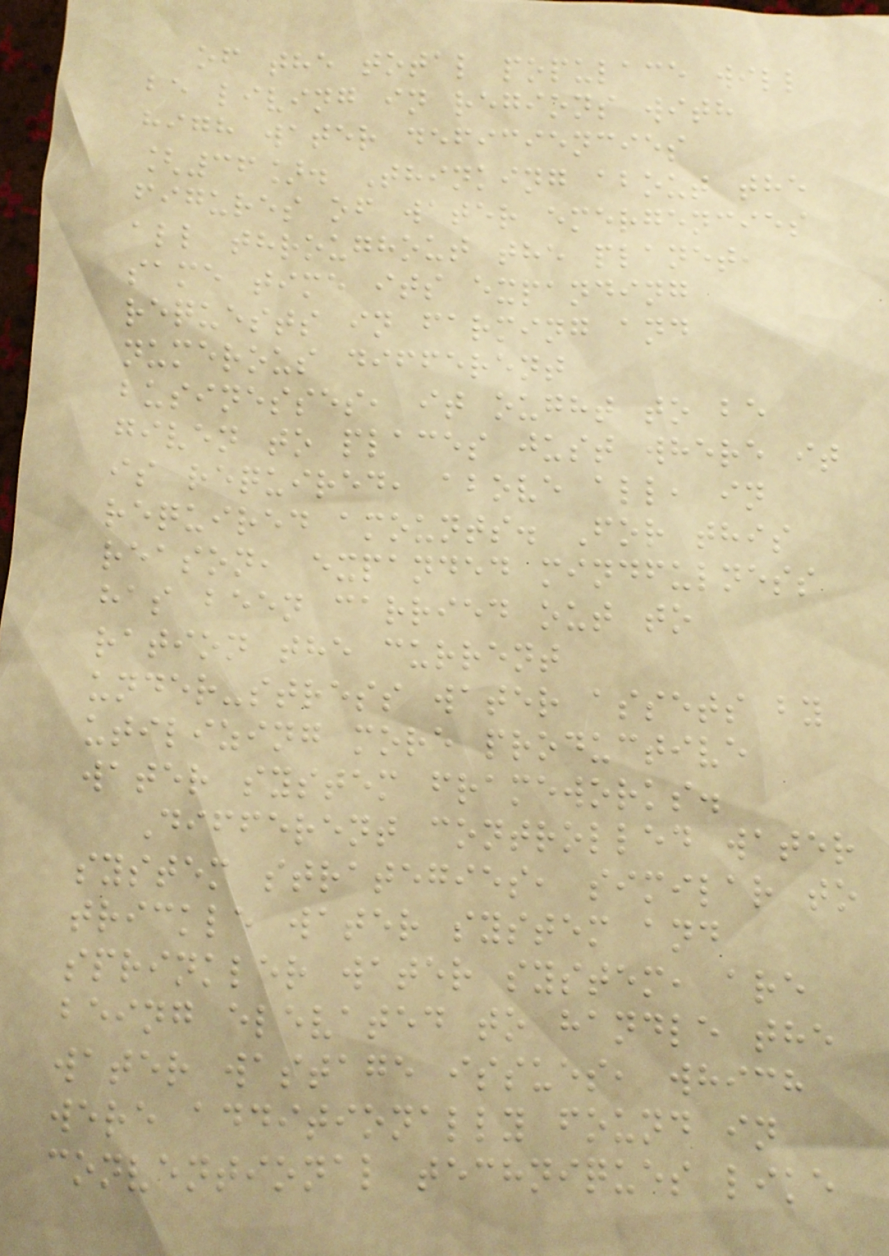of the total populace will
be living in regions with
high water deficiencies
[36]. Thinking about the
figures of water emergencies
all throughout the planet,
same time its expanding
requests in farming and
numerous different
businesses, it ought to be
given to places just where it
is required, above all, in
required amounts. For this
reason, expanded mindfulness
has been carried out to
ration the current
under-stress water assets by
utilizing more productive
water system frameworks.
Different controlled water
system strategies, similar to
trickle water system and
sprinkler water system, are
being elevated to handle the
water wastage issues, which
were additionally found in
conventional techniques like
